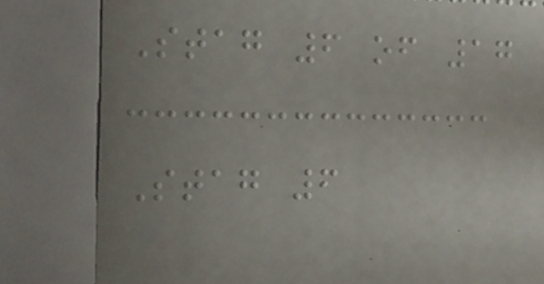Stag 6 of 17
Stag 6
